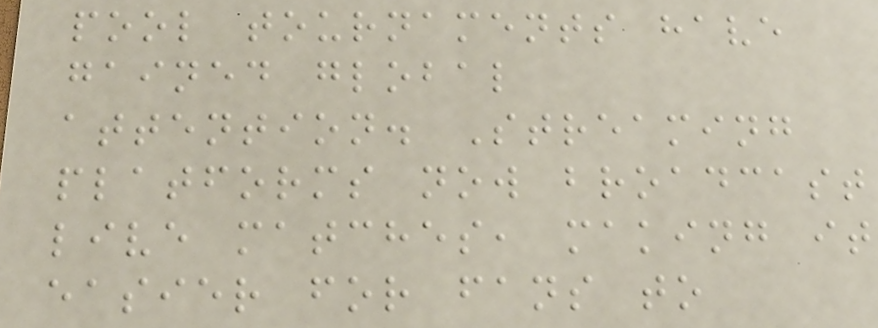pool tournaments have
gained global
attention. Streaming
platforms now broadcast
live matches, making it
easier for fans to
